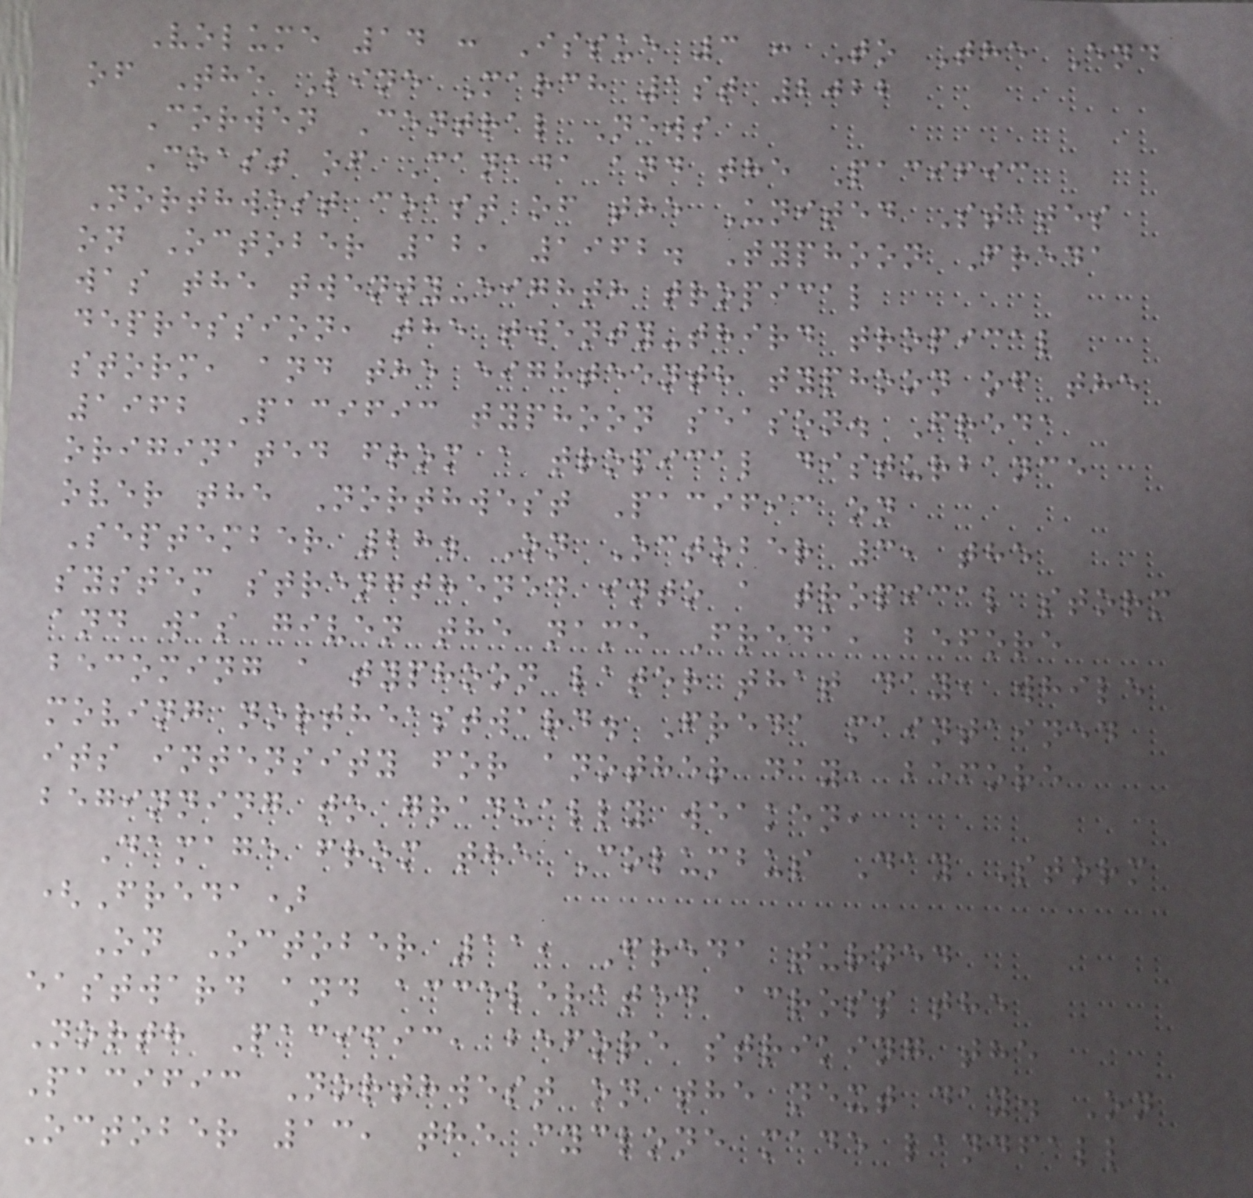Volume 14 : Issue 3 : To The End
of The Line March 1st 2022
Corwen Central News
Coast of Canada and the Pacific
Northwest coast of the United States
on October 12, 1962. Typhoon Freda
was the twenty-eighth tropical
depression, the twenty-third tropical
storm, and the eighteenth typhoon of the
1962 Pacific typhoon season. Freda
originated from a tropical disturbance
over the Northwest Pacific on
September 28. On October 3, the
system strengthened into a tropical storm
and was given the name Freda, before
becoming a typhoon later that day, while
moving northeastward. Freda maintained
its intensity for another day, before
beginning to gradually weaken,
Damage from the Columbus Day Storm
(Freda)
On October 11, Freda turned
eastward and accelerated across the
North Pacific, before striking the
Pacific Northwest on the next day. On
October 13, the cyclone made landfall
